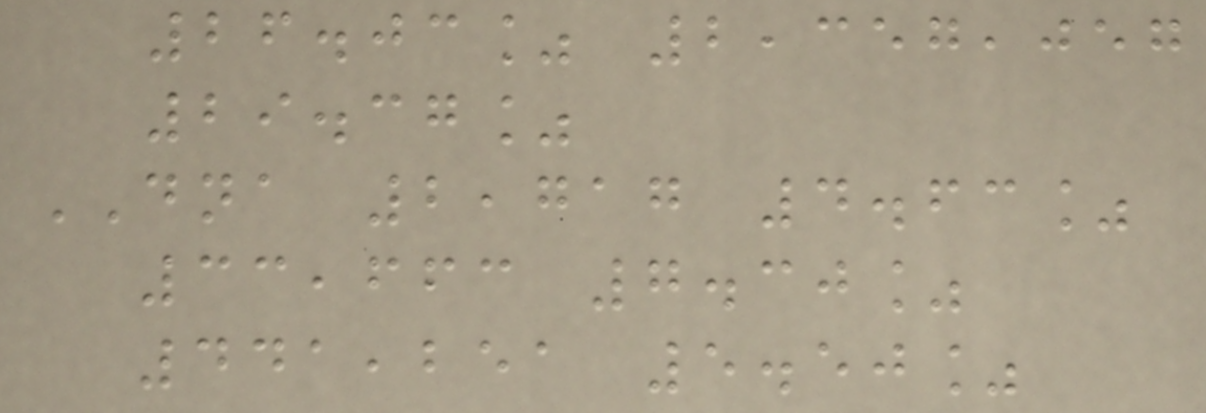26.03% 2,357,057
29.37%
DNA 2,717 4.63%
33,663 7.30%
441,251 5.50%
